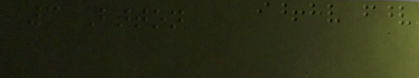3 Barton
